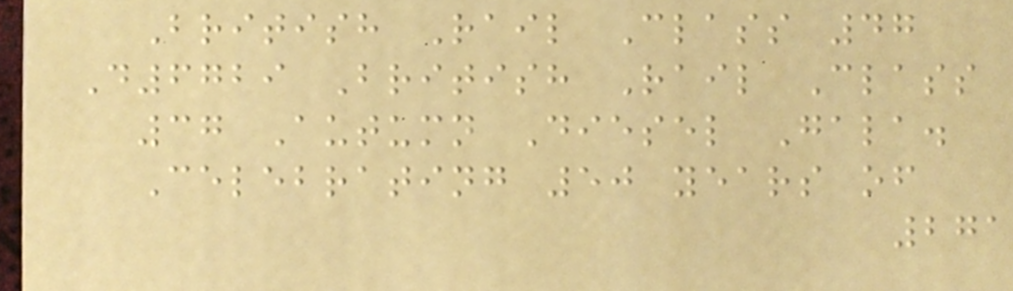British Rail Class 47
D6729 British Rail Class
37 Autumn Diesel Gala.
Celebrating 50 years of
271
